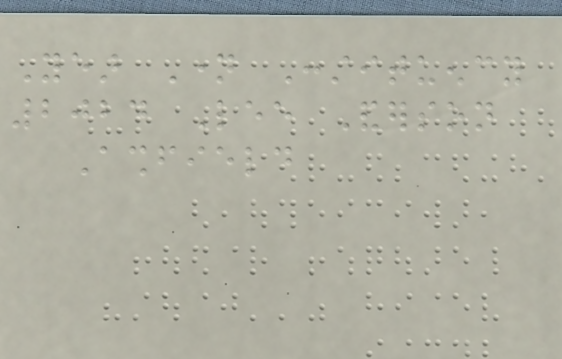Year Name Constituency
2024 Lee Anderson
Ashfield
